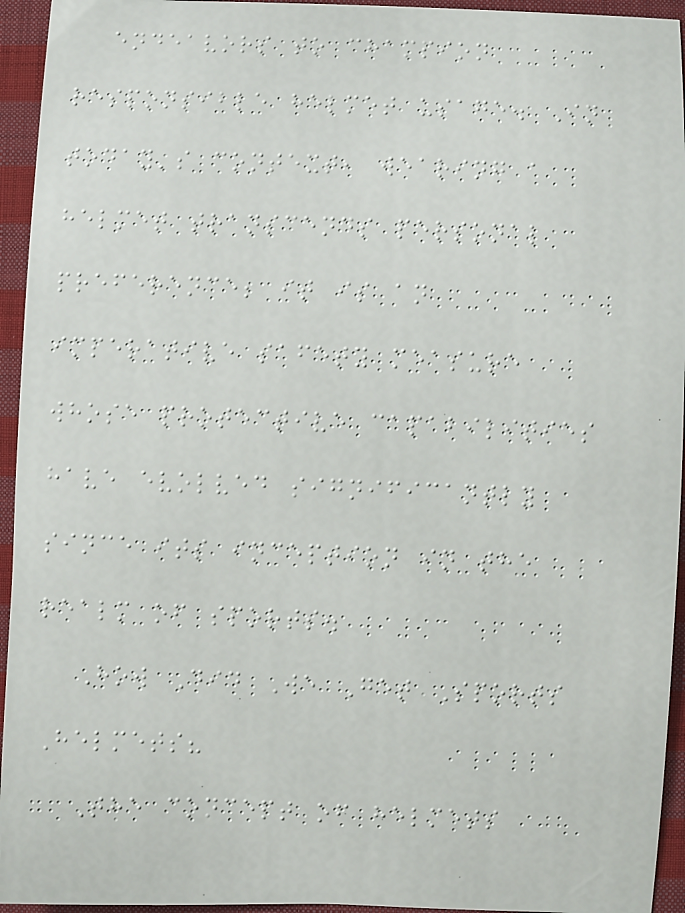endeavors to champion
responsible helmet usage. In
today's context, wearing a
helmet transcends personal
preference; it is an
imperative safety measure
whose protective capabilities
have evolved significantly
since its inception in the
realm of sports.
How Did We Get Sports
Helmets?
The concept of helmets
